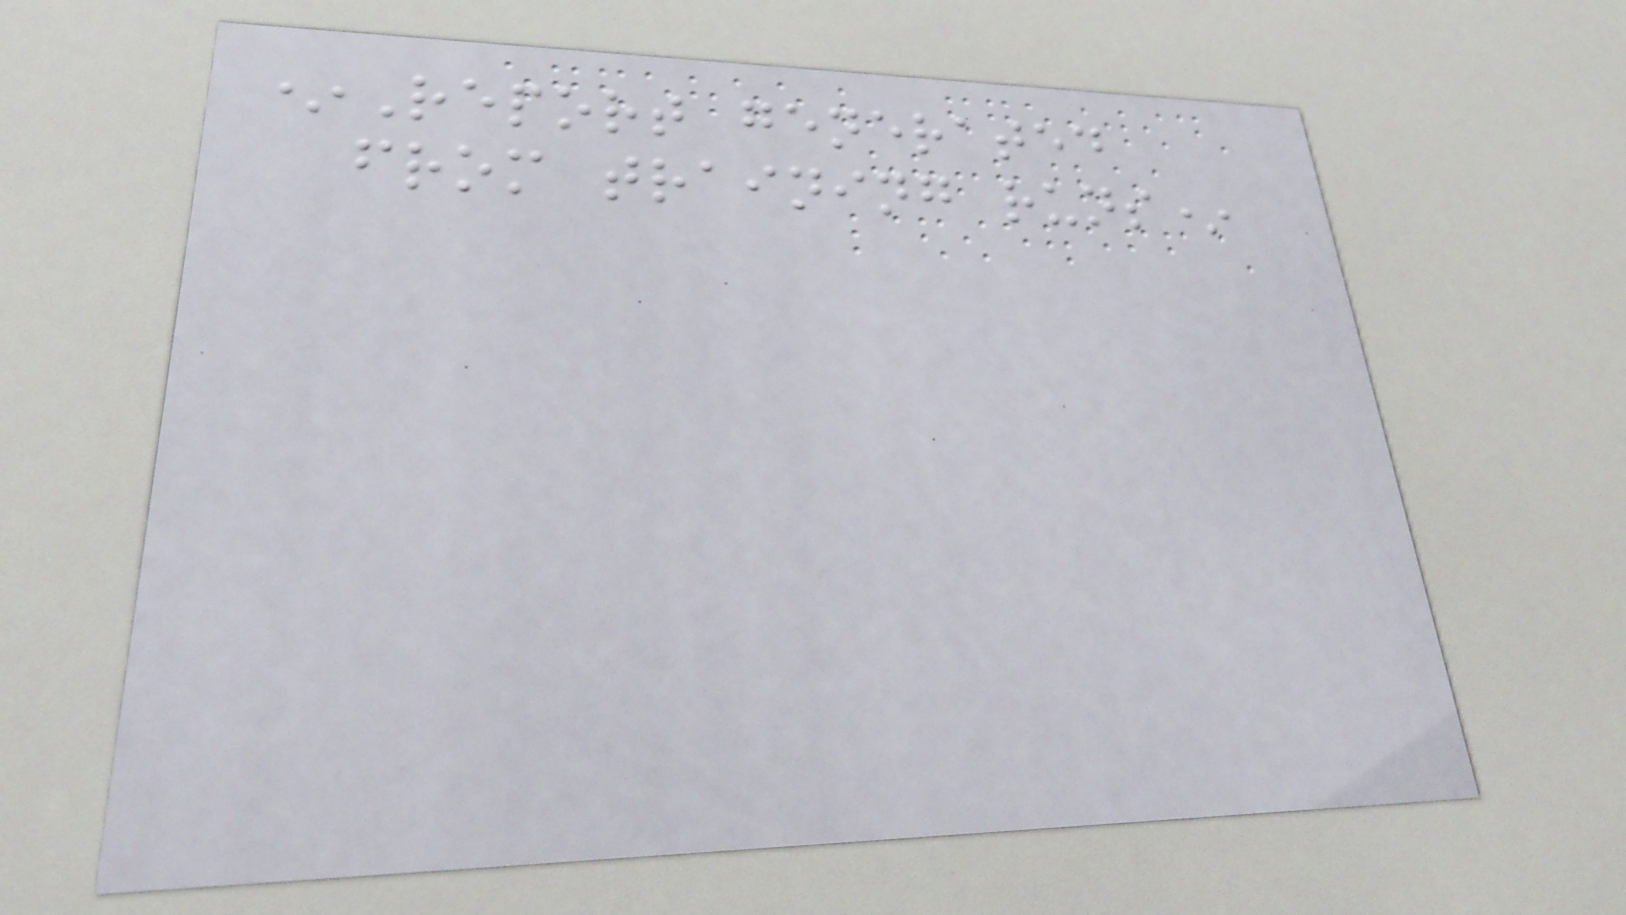*Report generated
from training runs*
